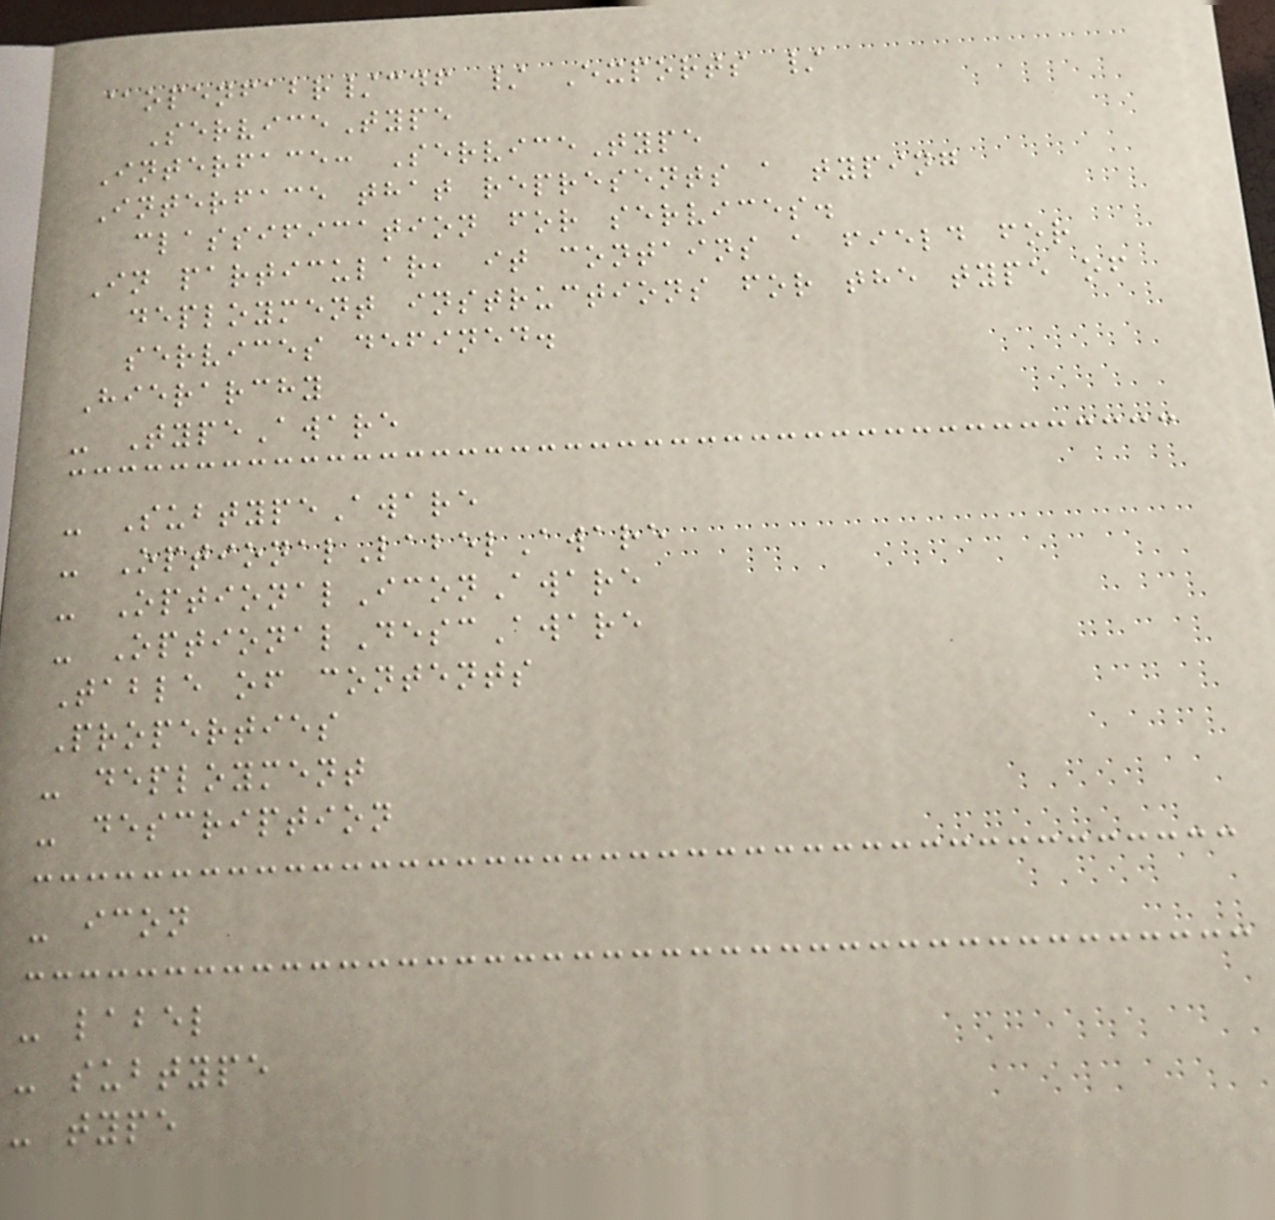@openfabr/cdf / Exports /
ServiceType
Interface: ServiceType
Interface that represents a typing
classification for services.
In particular, it contains a field for
deployment instructions for the type of
services defined.
Hierarchy
- TypeAware
- SubtypeAware
- OptionalLabelAware
- OptionalIconAware
- OptionalDescAware
Table of contents
Properties
- deployment
- description
- icon
- label
- subtype
- type
